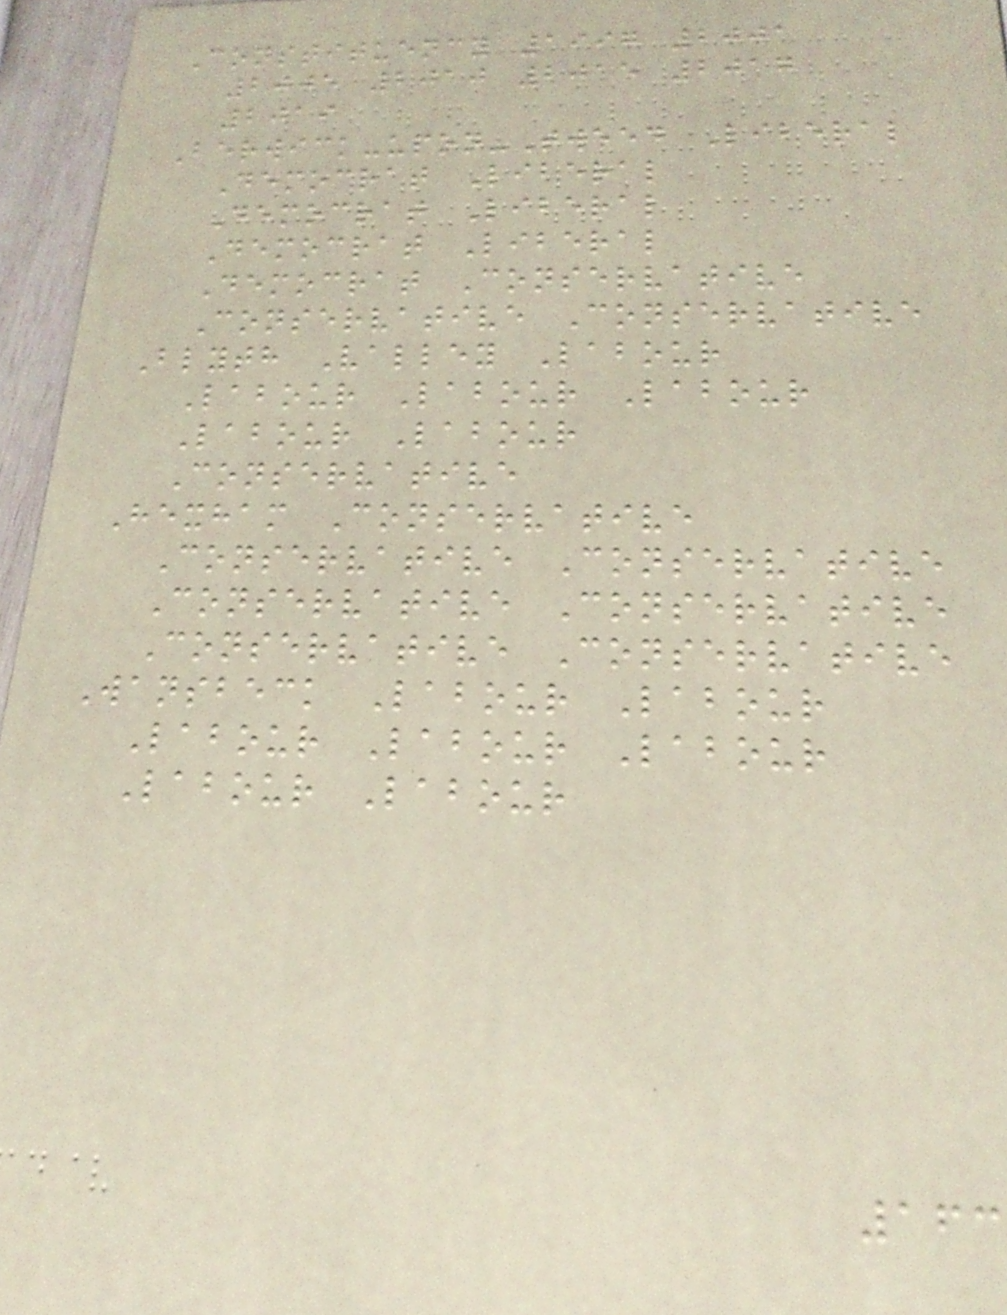Constituency 1997 2001
2005 2010 2015 2017
2019
Berwick-upon-Tweed Liberal
Democrat Liberal
Democrat Liberal
Democrat Liberal
Democrat Conservative
Conservative Conservative
Blyth Valley Labour
Labour Labour Labour
Labour Labour
Conservative
Hexham Conservative
Conservative Conservative
Conservative Conservative
Conservative Conservative
Wansbeck Labour Labour
Labour Labour Labour
Labour Labour
163
